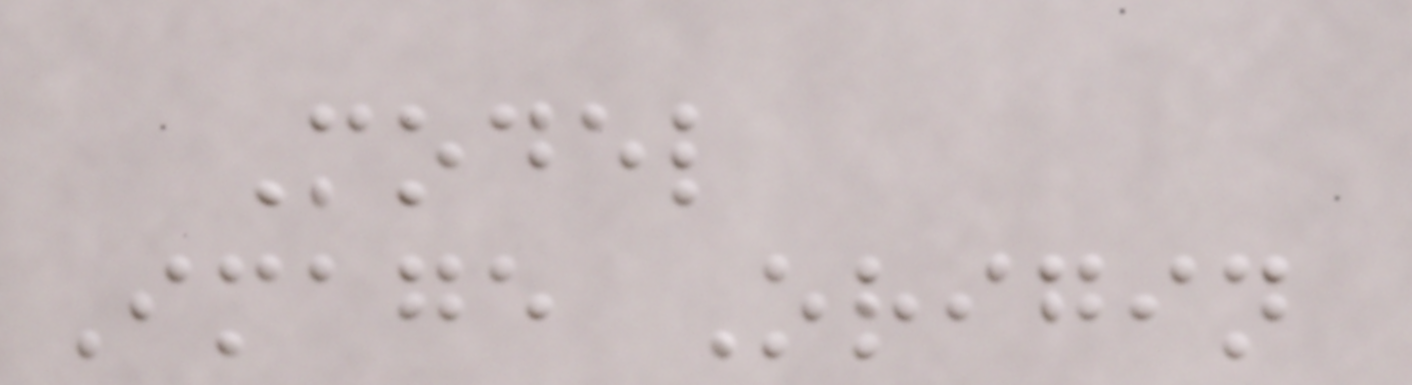Model
Image Origin
